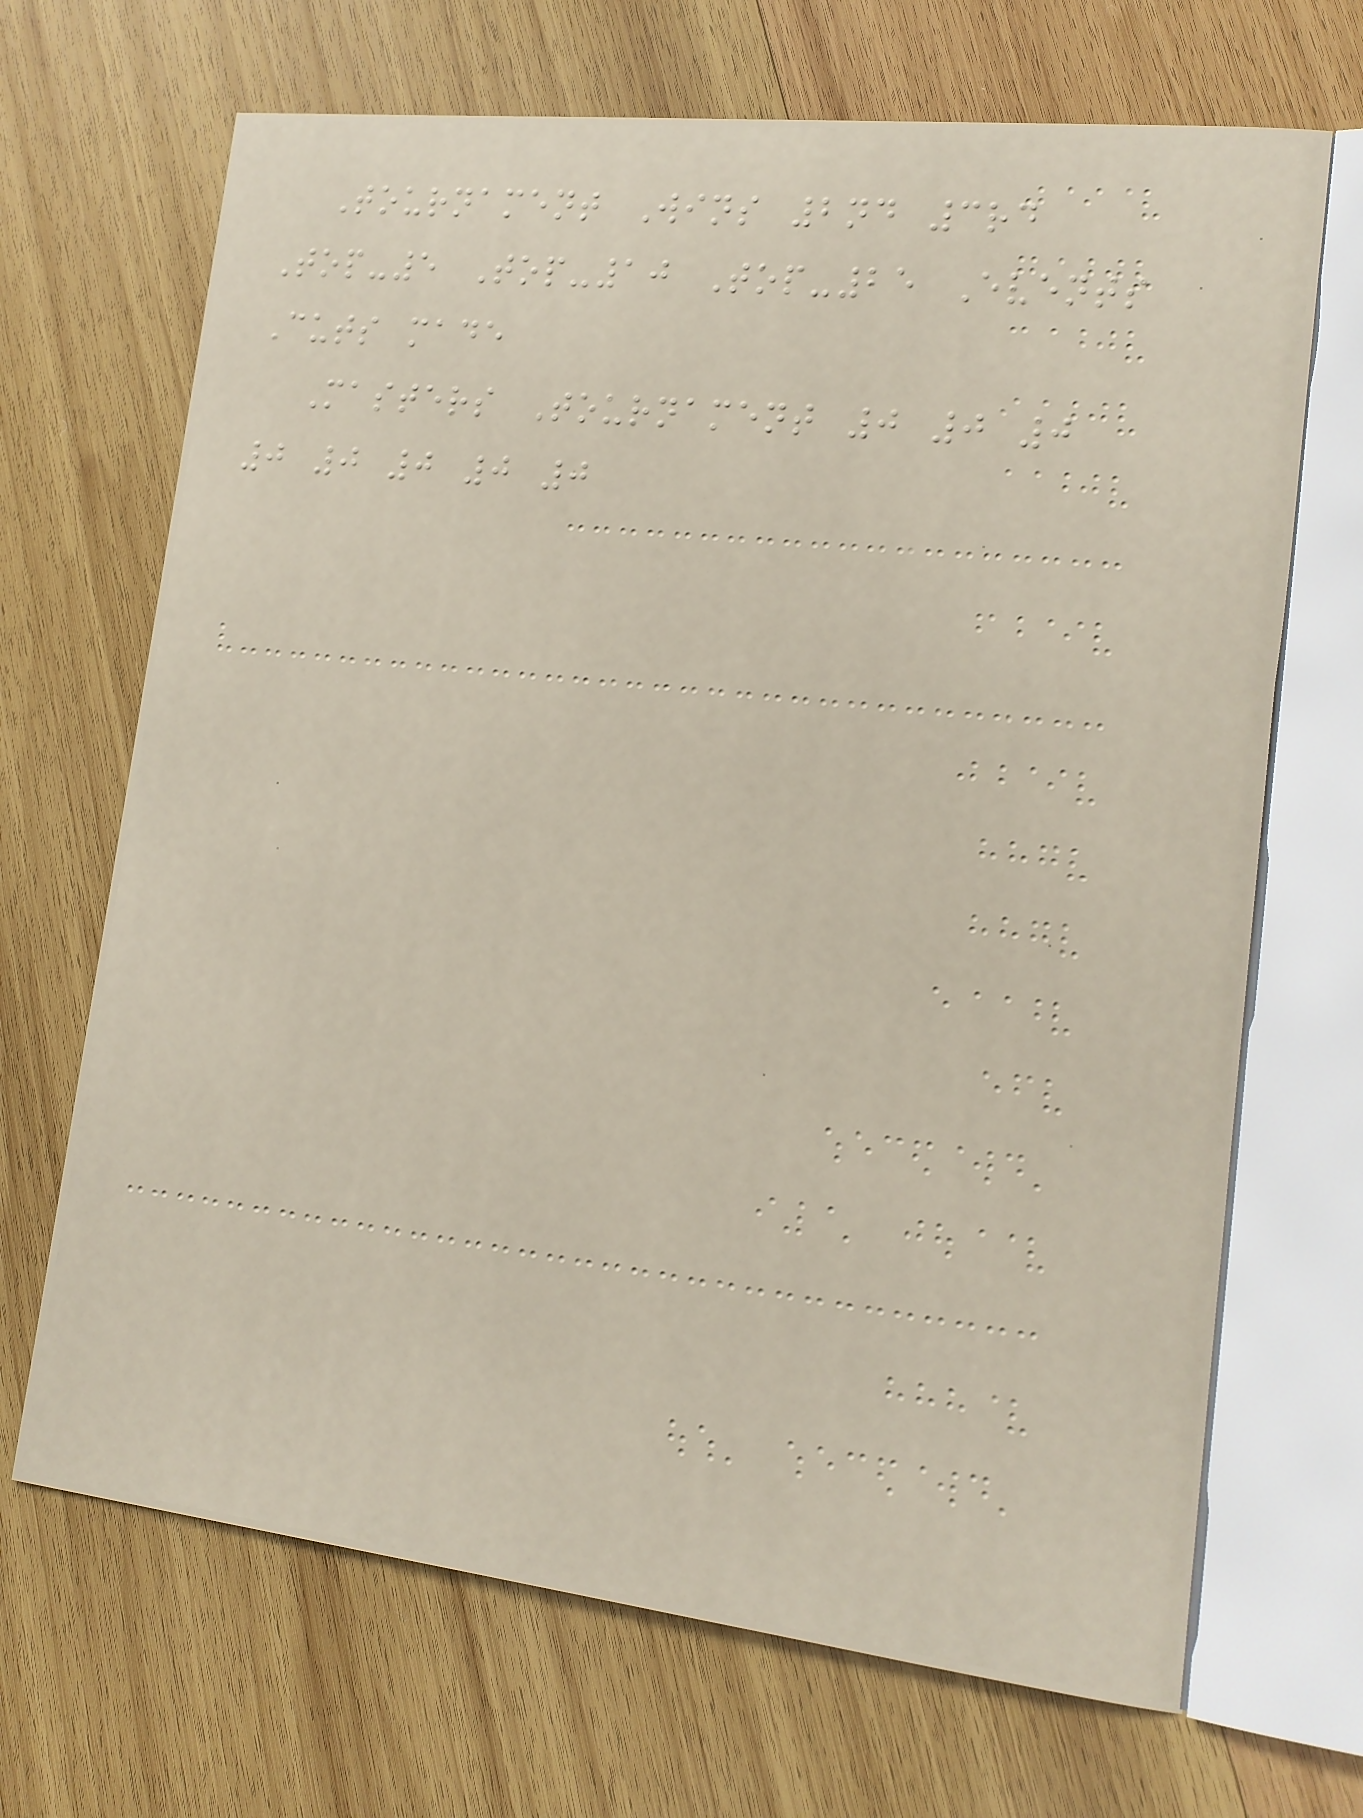Tournament Wins 2nd 3rd
Top-5 Top-10 Top-25 Events
Cuts made
Masters Tournament 0 0 0
0 0 0 0 0
